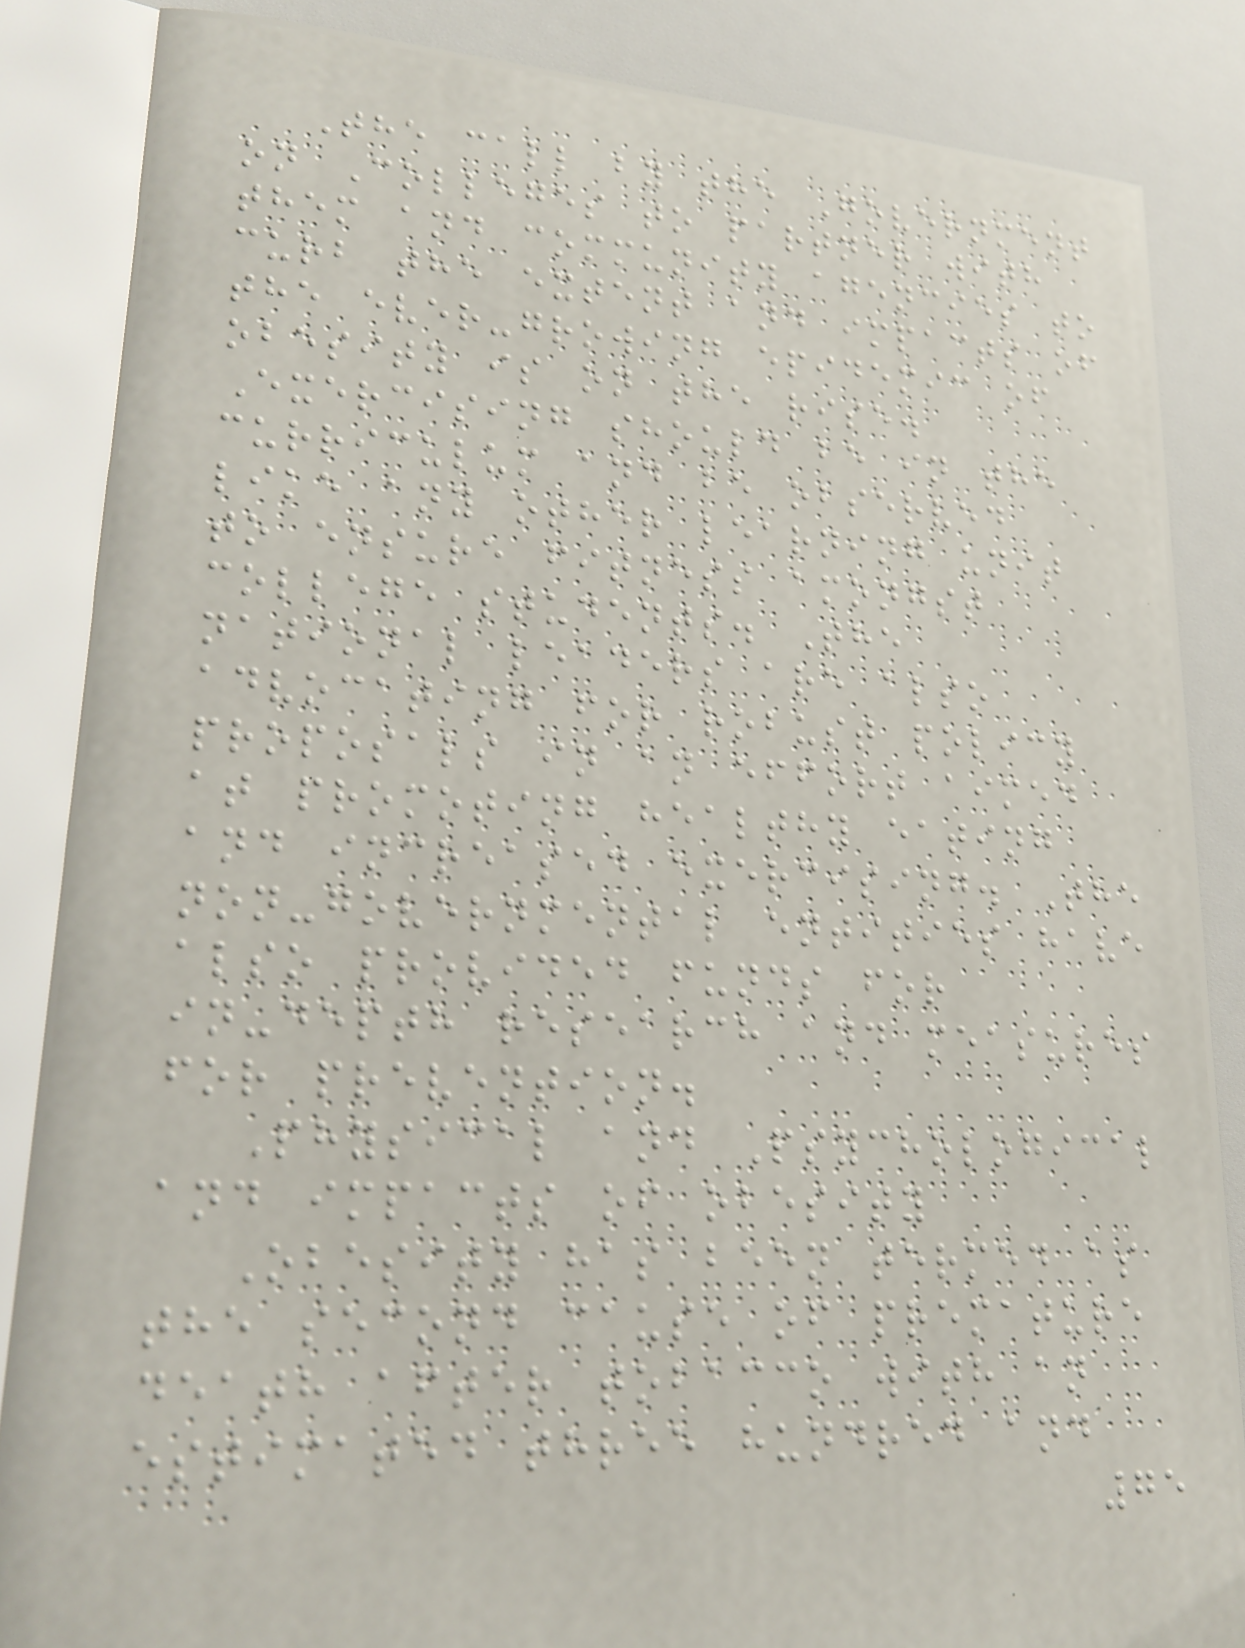The call by the Government
on Colleges to partner with
them and community agencies to
curb the extent and impacts of
the ever-growing epidemic of
obesity is on the rise.
Exercising should be in the
curriculum and be observed
like any other learning unit
to ensure fitness amongst
college students. The
national leaders are also
advocating for robust policy
proposals in an effort aimed
at promoting healthy eating
and increased exercising. The
non-governmental entities have
also provided funds for
in-depth research and measures
for prevention.
Physical and Psychological
and impacts of obesity
Obesity has been termed as
the second cause of premature
death after tobacco with an
estimated three hundred and
75
